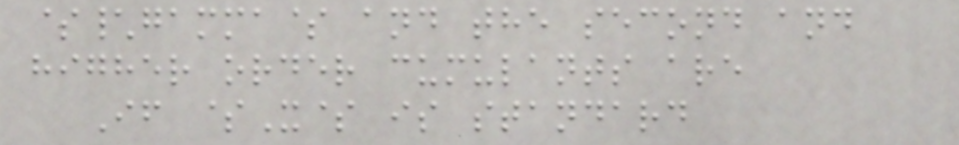$\gamma$ and the second and
higher order cumulants are
If $X$ is standard
